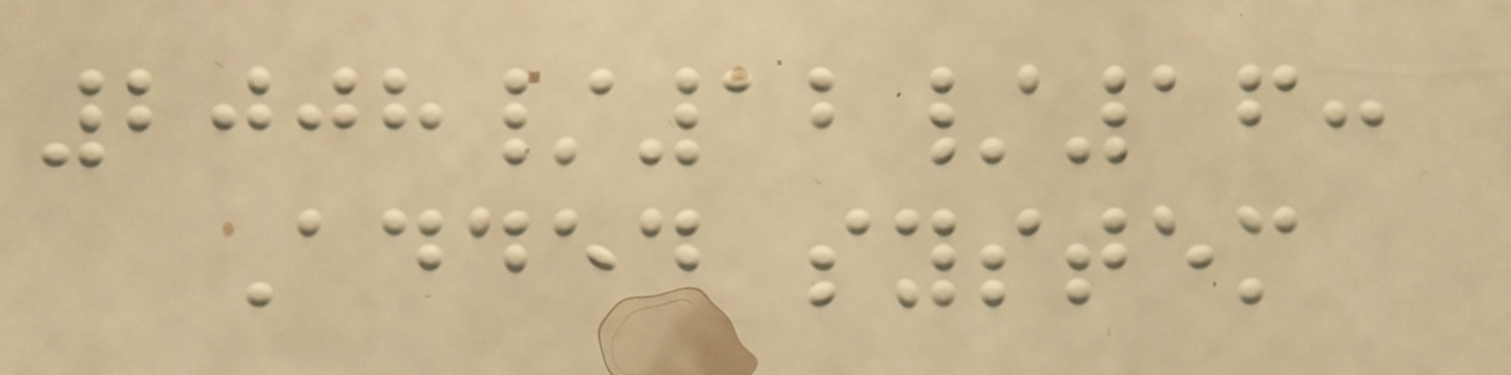2008/12/16:
Added system
